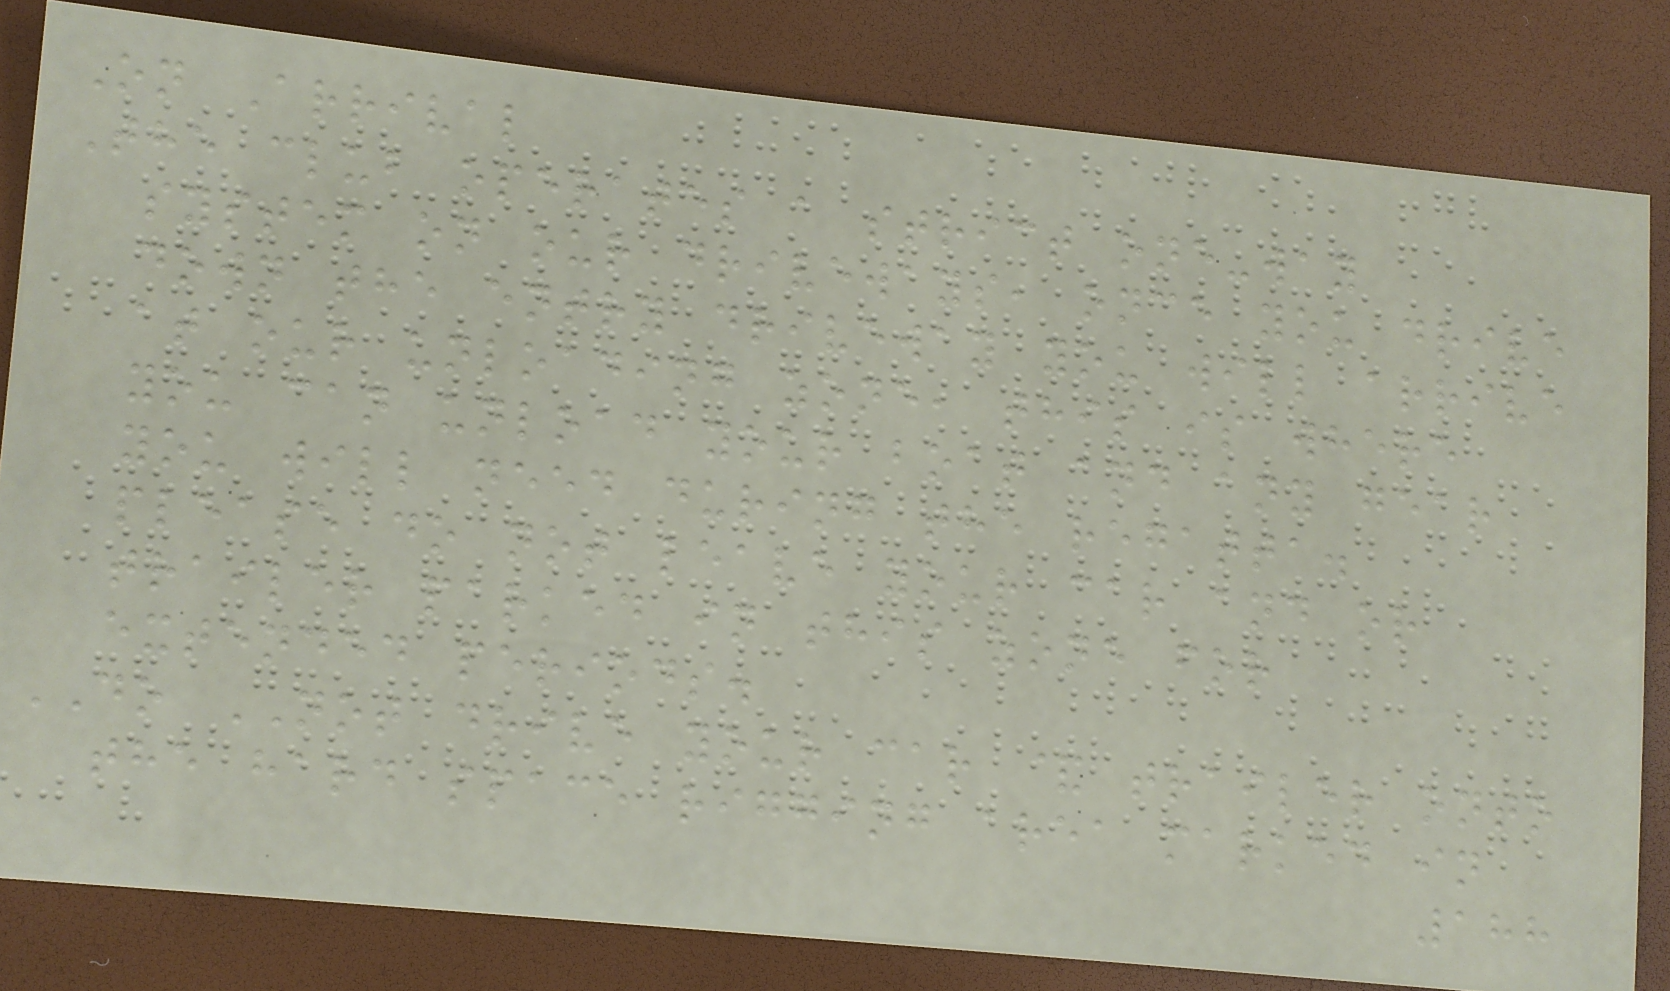On Arrival
The club operates a strict one-way
system on our driveways, once you drive
down the entry driveway you will arrive
at our unloading zone, this is where
you can unload your boat and any gear
you will need during the regatta.
please do not leave your car and or
trailer parked in this zone for
extended periods.
DO NOT drive your car & trailer onto
the hard space rigging area marked in
188
